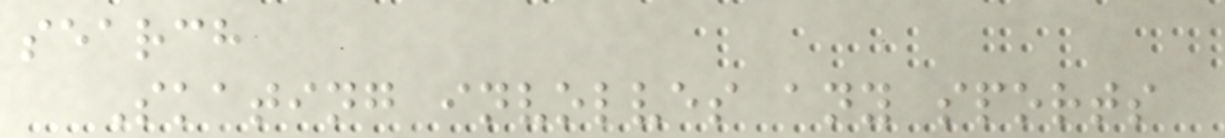search
Skating involves any sports
